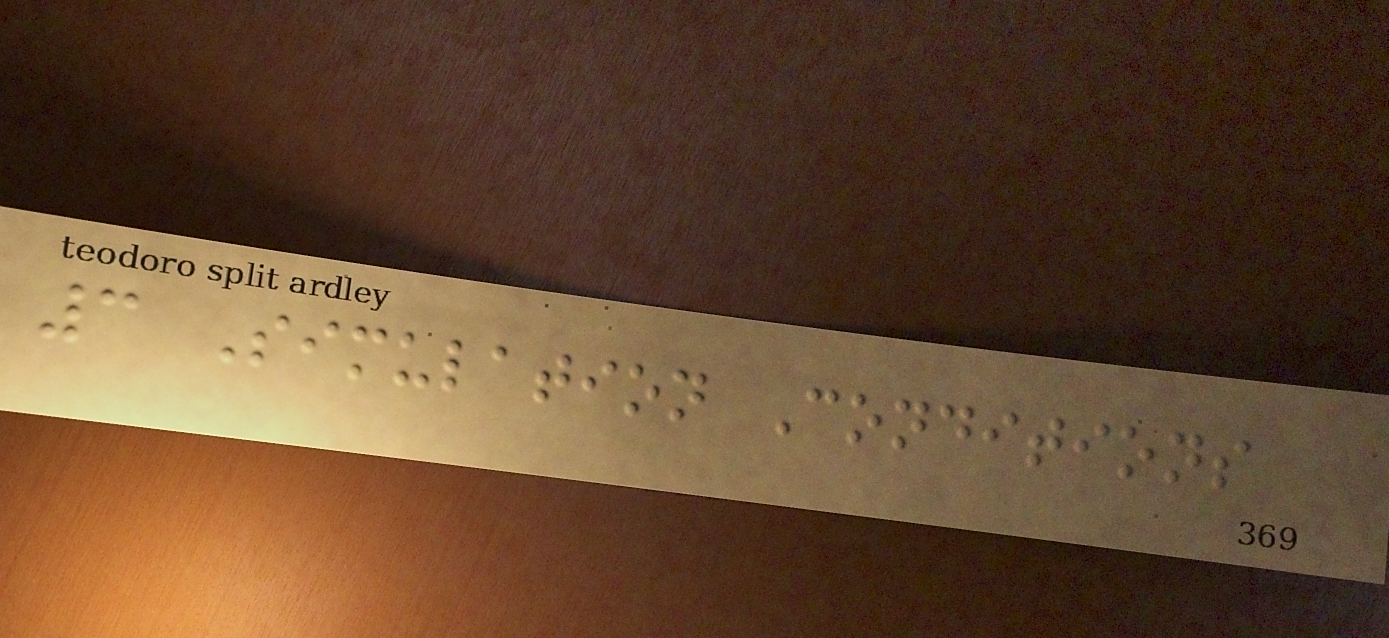3 Simulation Conditions
